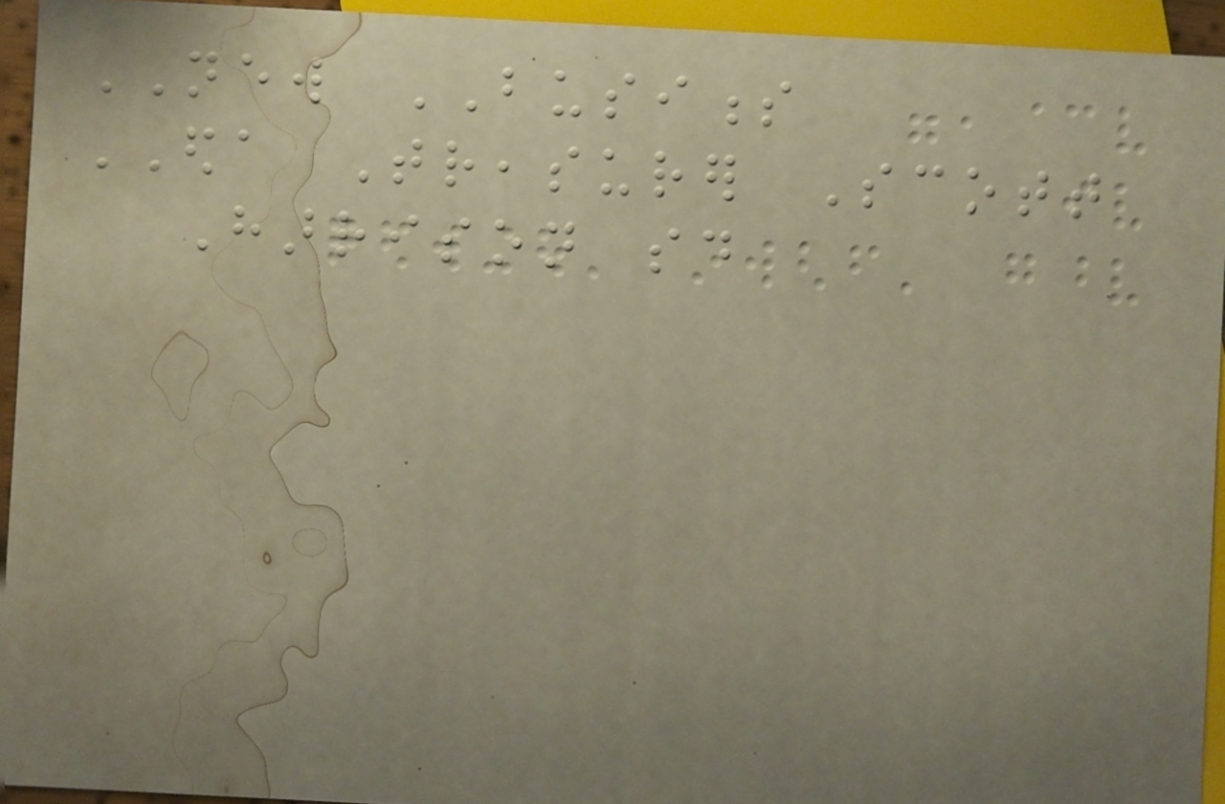NEW BUSINESS
EDA Treasurer Scott
Harrison said
